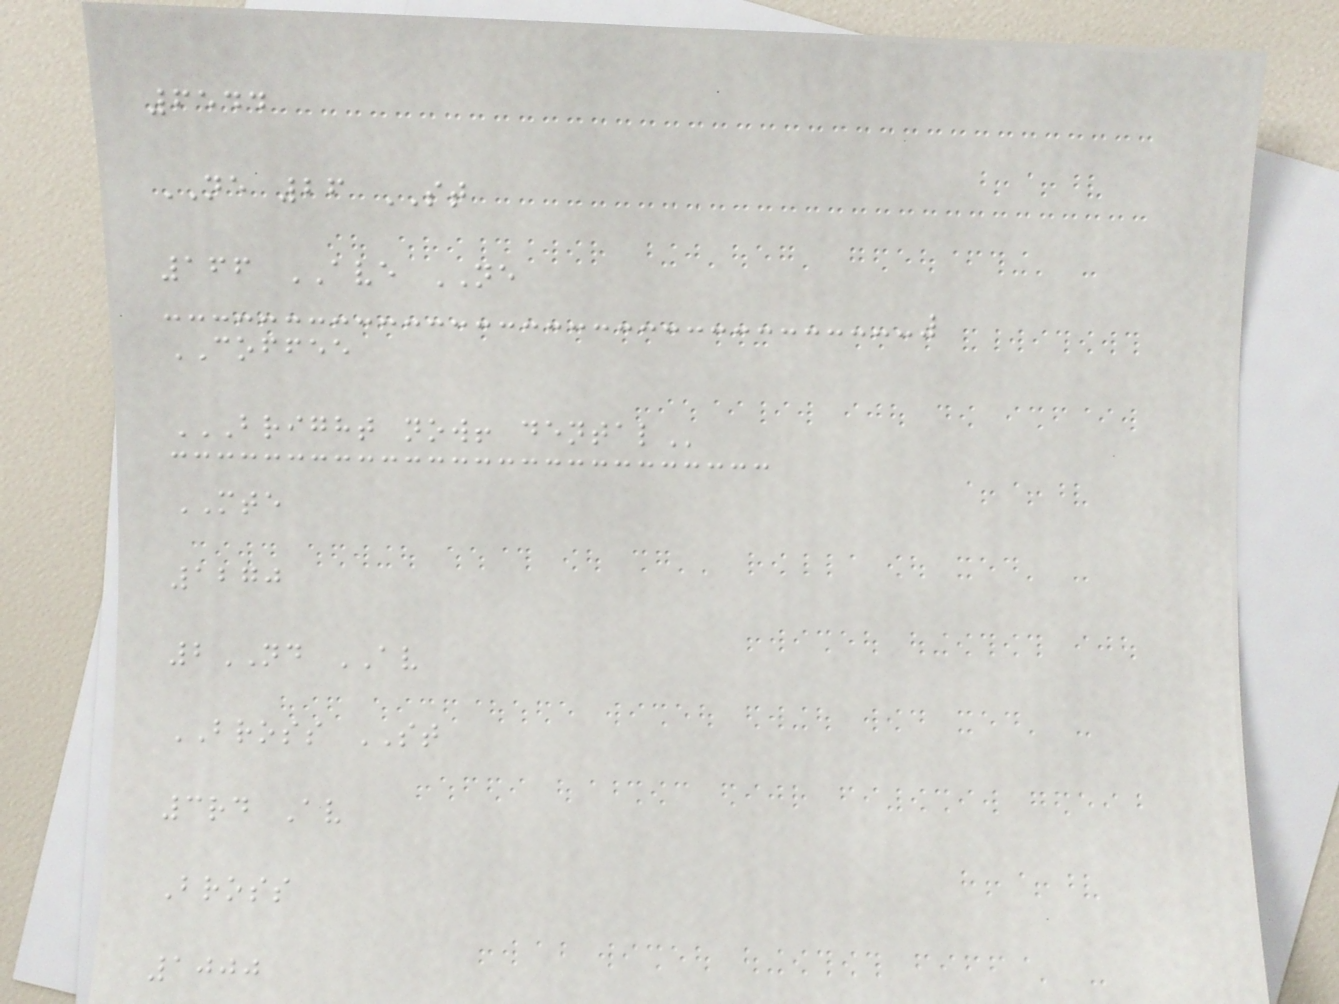6544
NE 26 ST
166 AVE NE
COFFEE
BRIGHT NOW! DENTAL
MTE
1270
2ND AV
BROSS ST
3rd Av
Bross
1000
